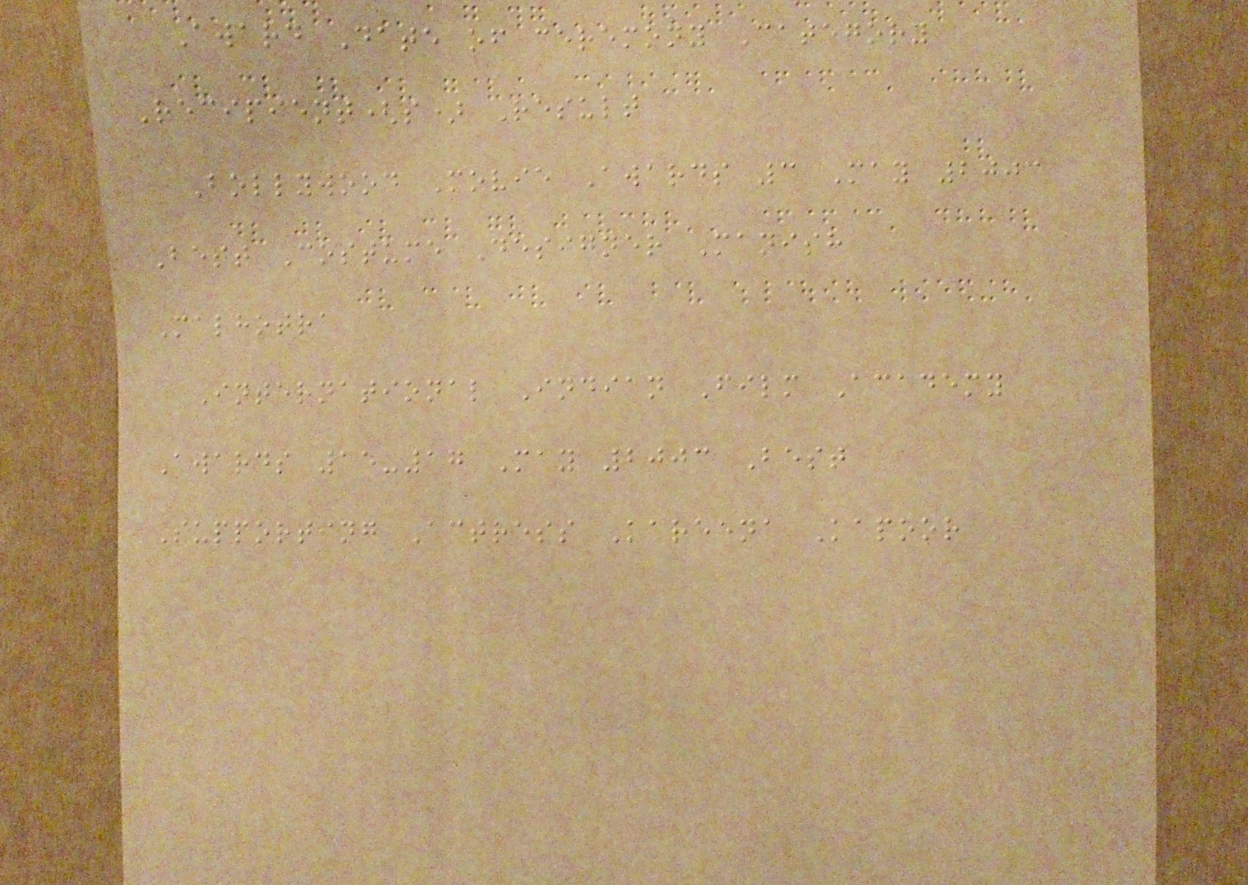Award Date of ceremony Category
Recipient(s) Result
Bollywood Movie Awards 3 May 2003
Best Costume Designer Manish
Malhotra
International Indian Film Academy
Awards 15-17 May 2003 Best
Supporting Actress Kareena Kapoor
